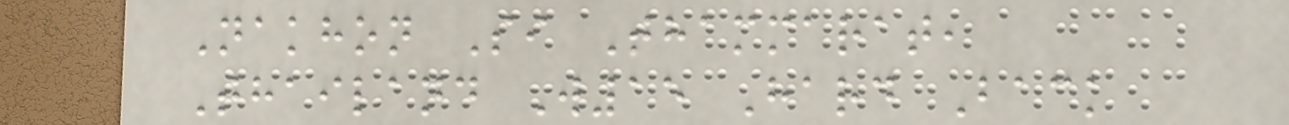Nakhon Si Thammarat,
Thailand W15 Hard Back
